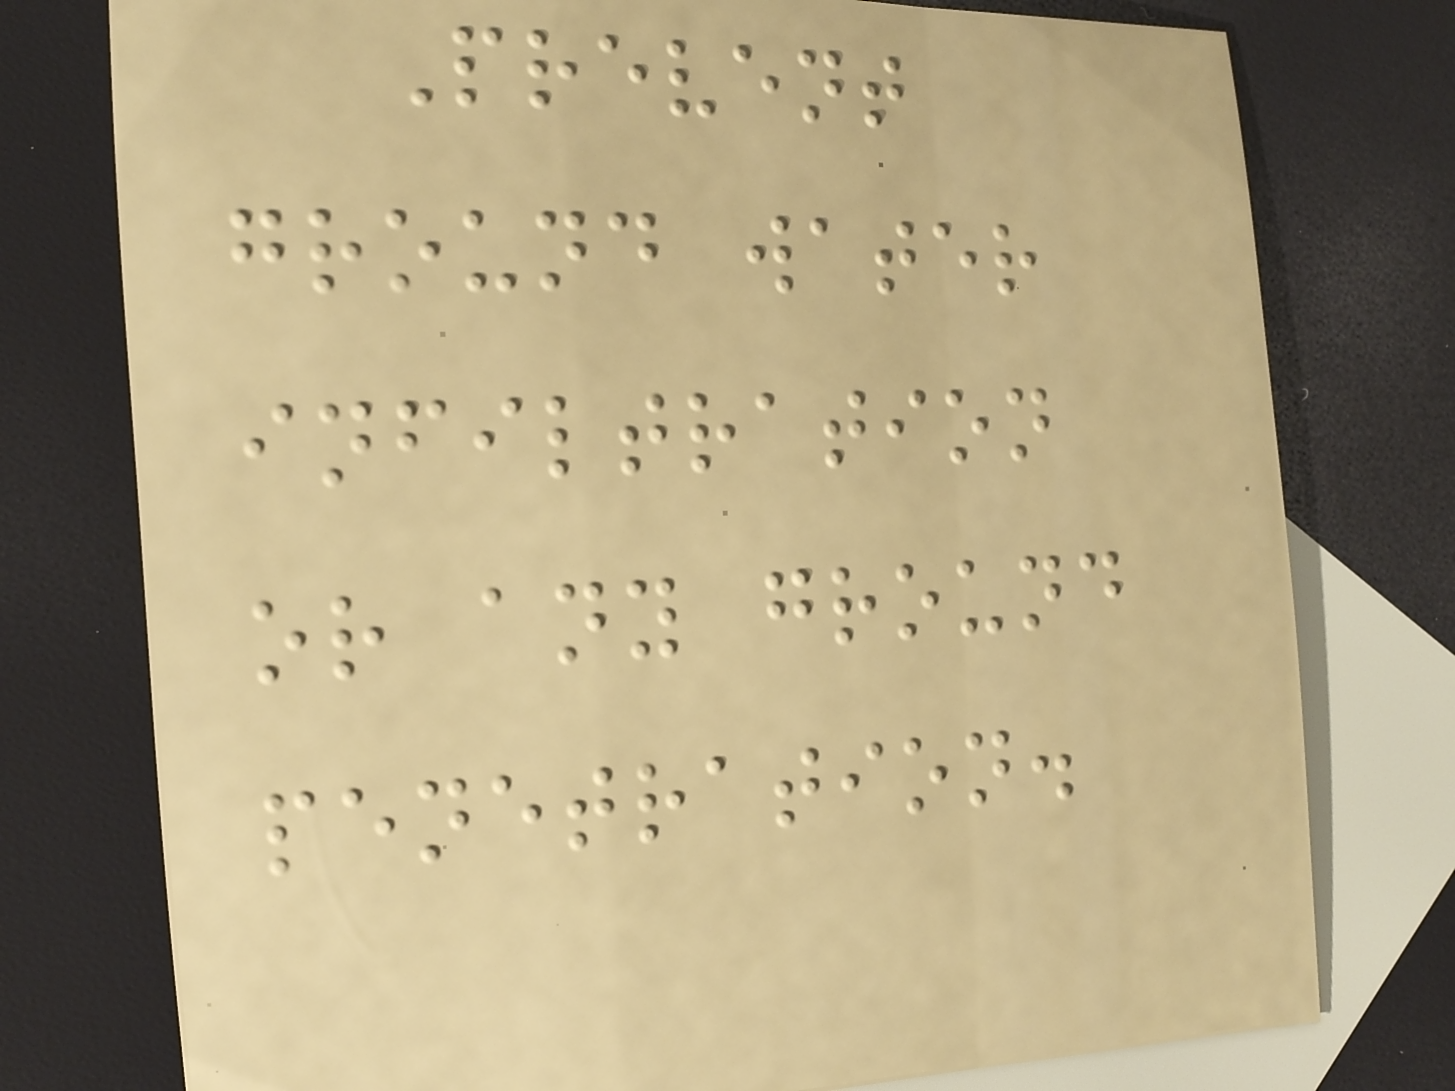Prevent
ground water
infiltration
or any ground
penetration.
